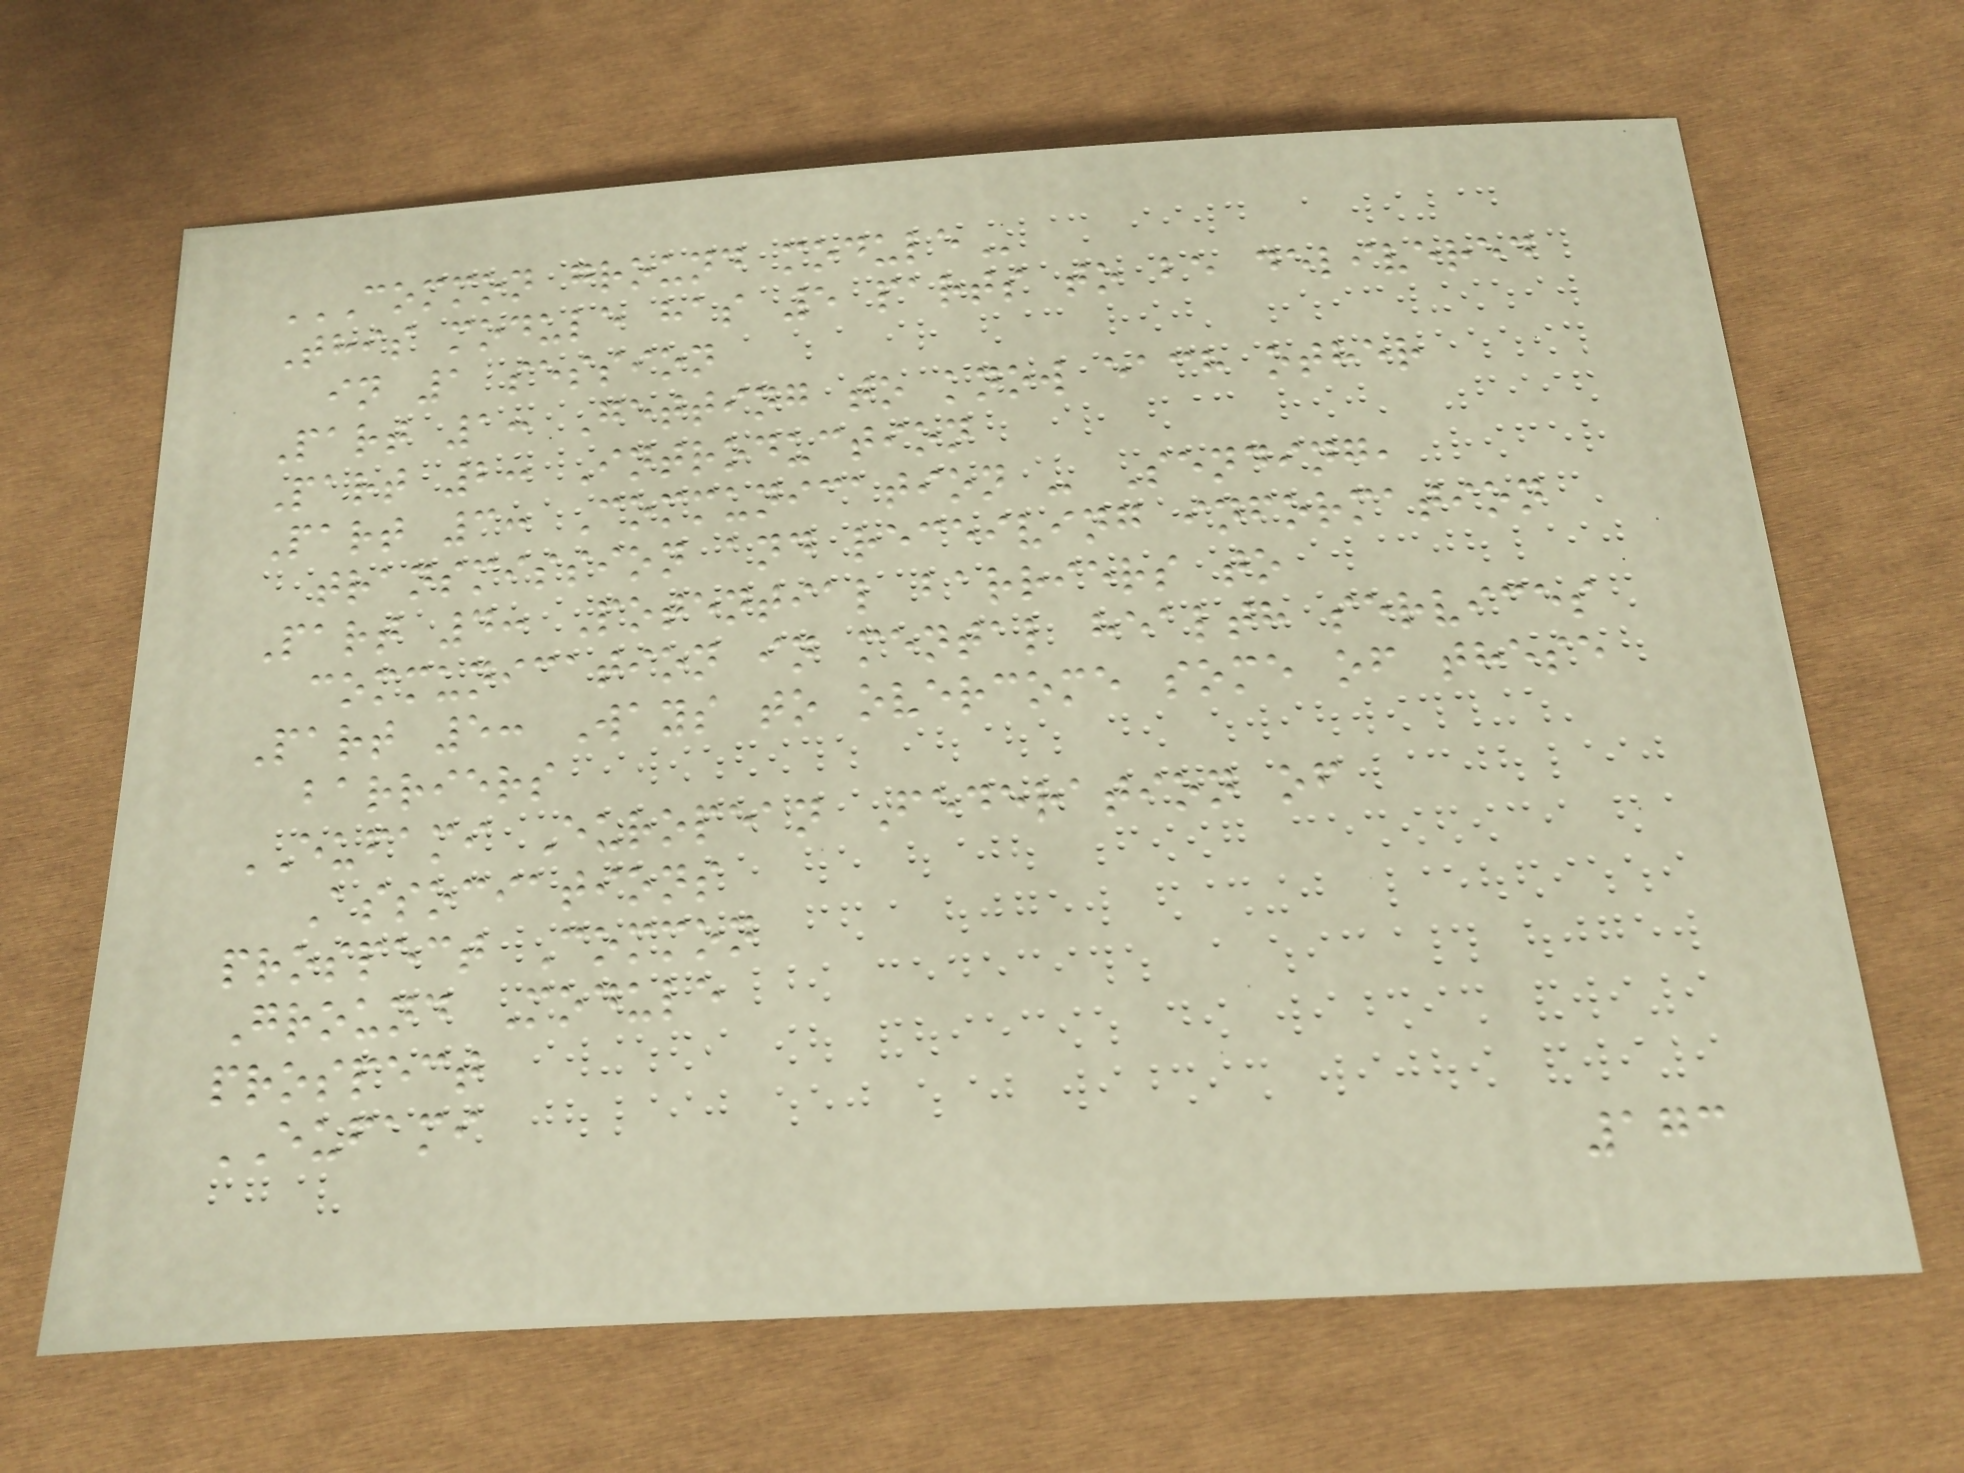COMMON GROUND MODULE
This module has 5 parts to be delivered
in 1 session
Part 1: Getting to know each other
Part 2: Introduction
Part 3: Communication - Sending,
transmission and receiving information
Part 4: Potential barriers to
communication in mental health services
Part 5: Ways to overcome some of these
barriers
EUFAMI European Federation of
Associations
prospect Common
Ground Module
prospect
EUFAMI
173
